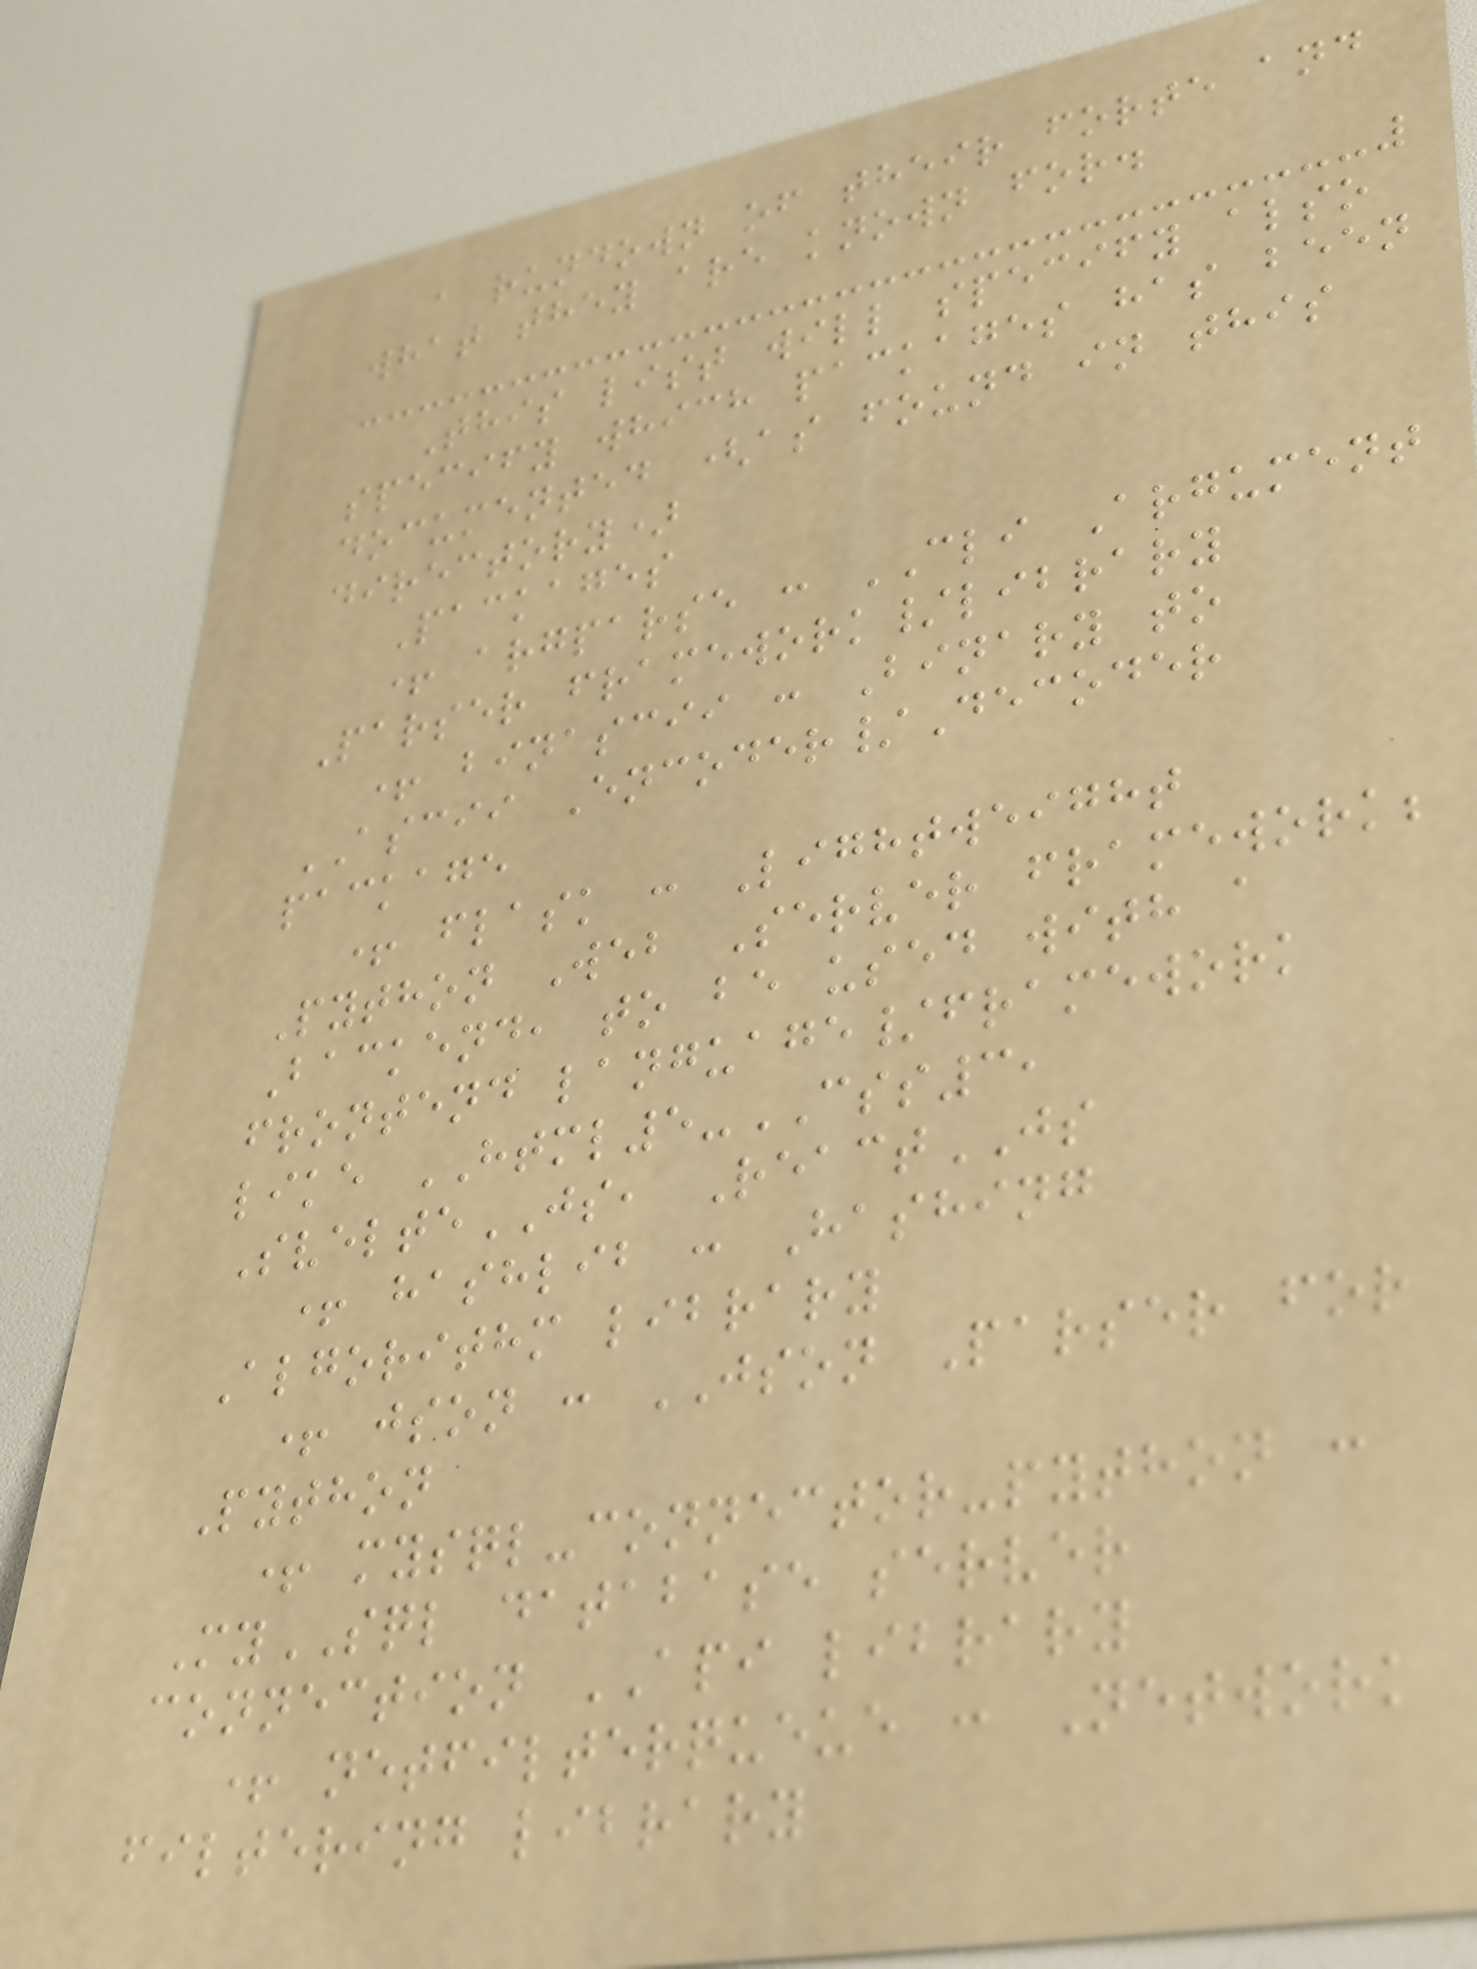a rundown of their forte and
what they are known for.
This list will specify also
specify which packages has been
documented (as found in this
directory)
Packages
+ argparse : CLI Argument
Parser framework/library
+ binascii : Binary to
ASCII Encoder/Decoder
package
+ flask : Lightweight
Python Web Server framework;
Backend, to be used with a
frontend language/framework
like HTML5-CSS3,
SvelteJS, ReactJS
+ hashlib : Hashing
Algorithm library
+ json : JSON Parser for
Python
+ mysql-connector-python :
MySQL database server
connection API library
+ netfilterqueue : Network
filtering library
